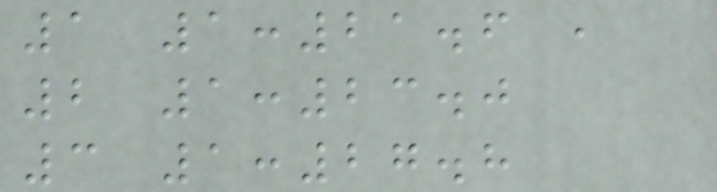1 1:21.6 ,
2 1:23.0
3 1:27.8
